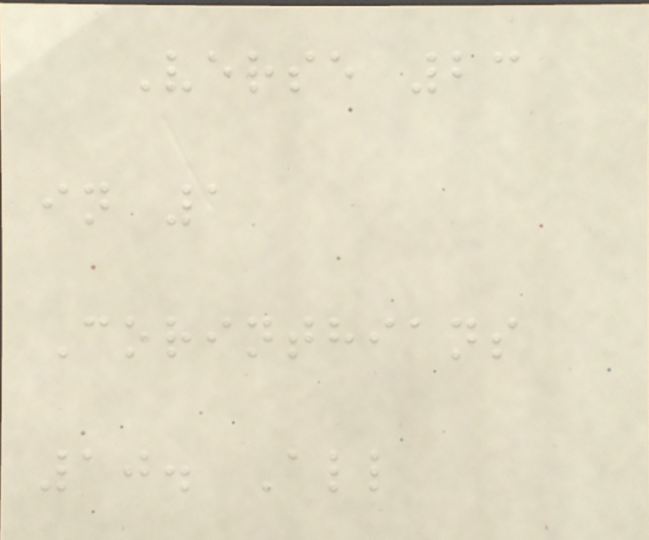Verse 23
in 1
Corinthians
10. All
